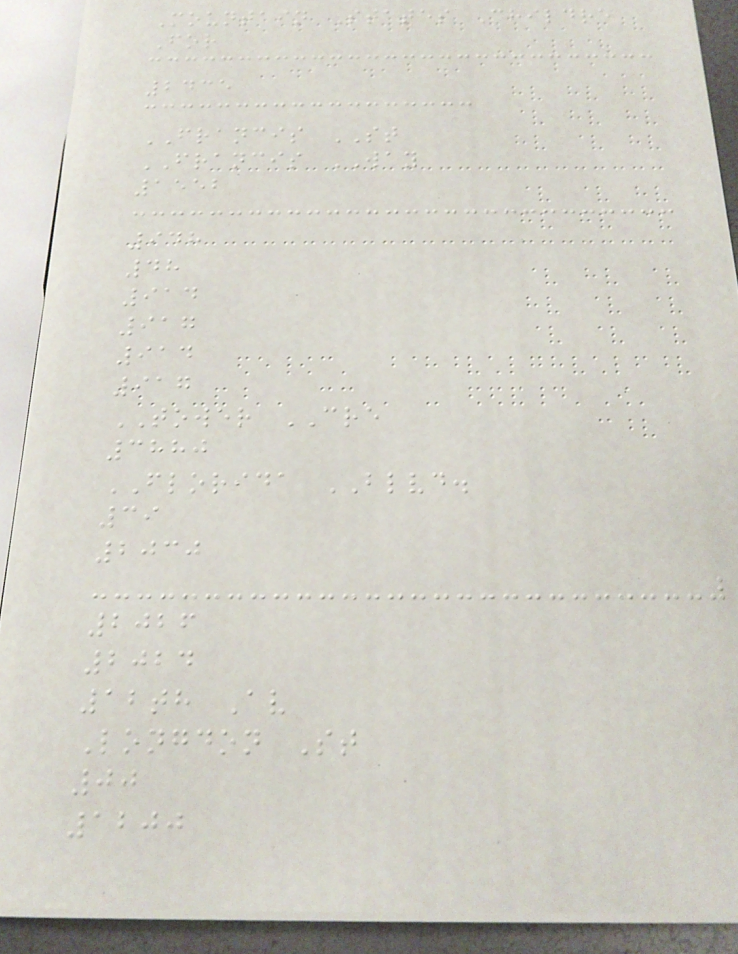Mountain States Childre
For
2435
FRANCIS ST
FRANCIS WAY
1552
948
48
914
917
914
917
TOWER CRE
3880
FLORIDA BLVD.
39
2030
2026
2024
12th Av
Longdon St
00
1200
